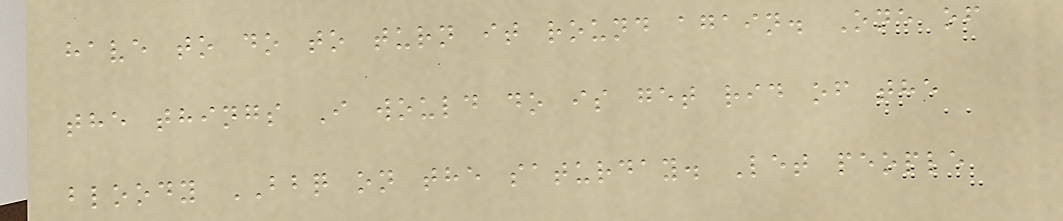have to do to turn it round again. One of
the things I would do is get rid of the
bloody BBQ on the saturday. Let people
